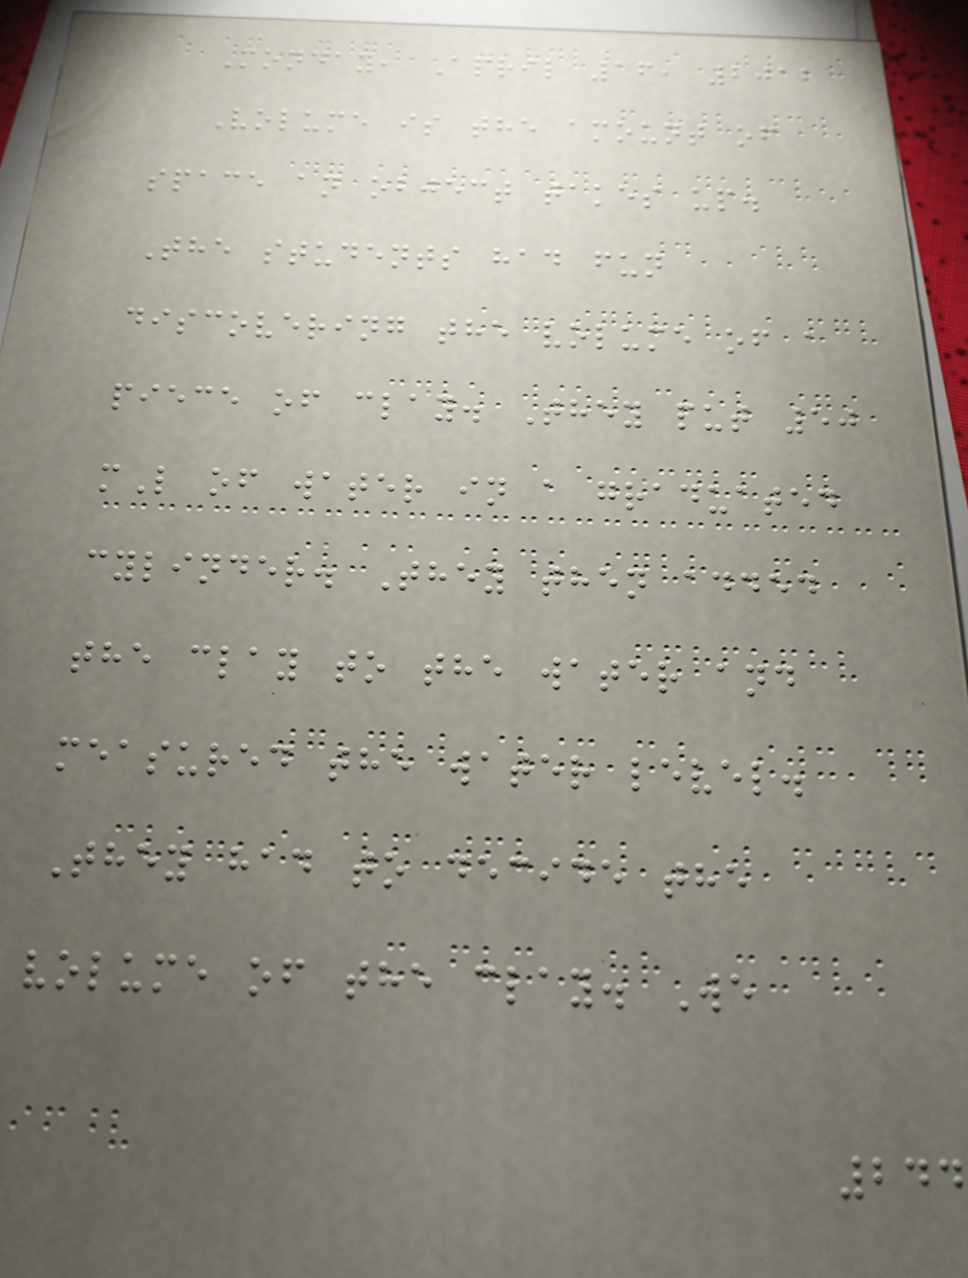Monday, April 16, 2012
Volume is the amount of
space an object takes up.
The students had fun
discovering the volume of a
piece of clay. They put 50
mL of water in a graduated
cylinder. They then added
the clay to the water and
measured the water level.
They had to decide the
volume of the clay. We
244
